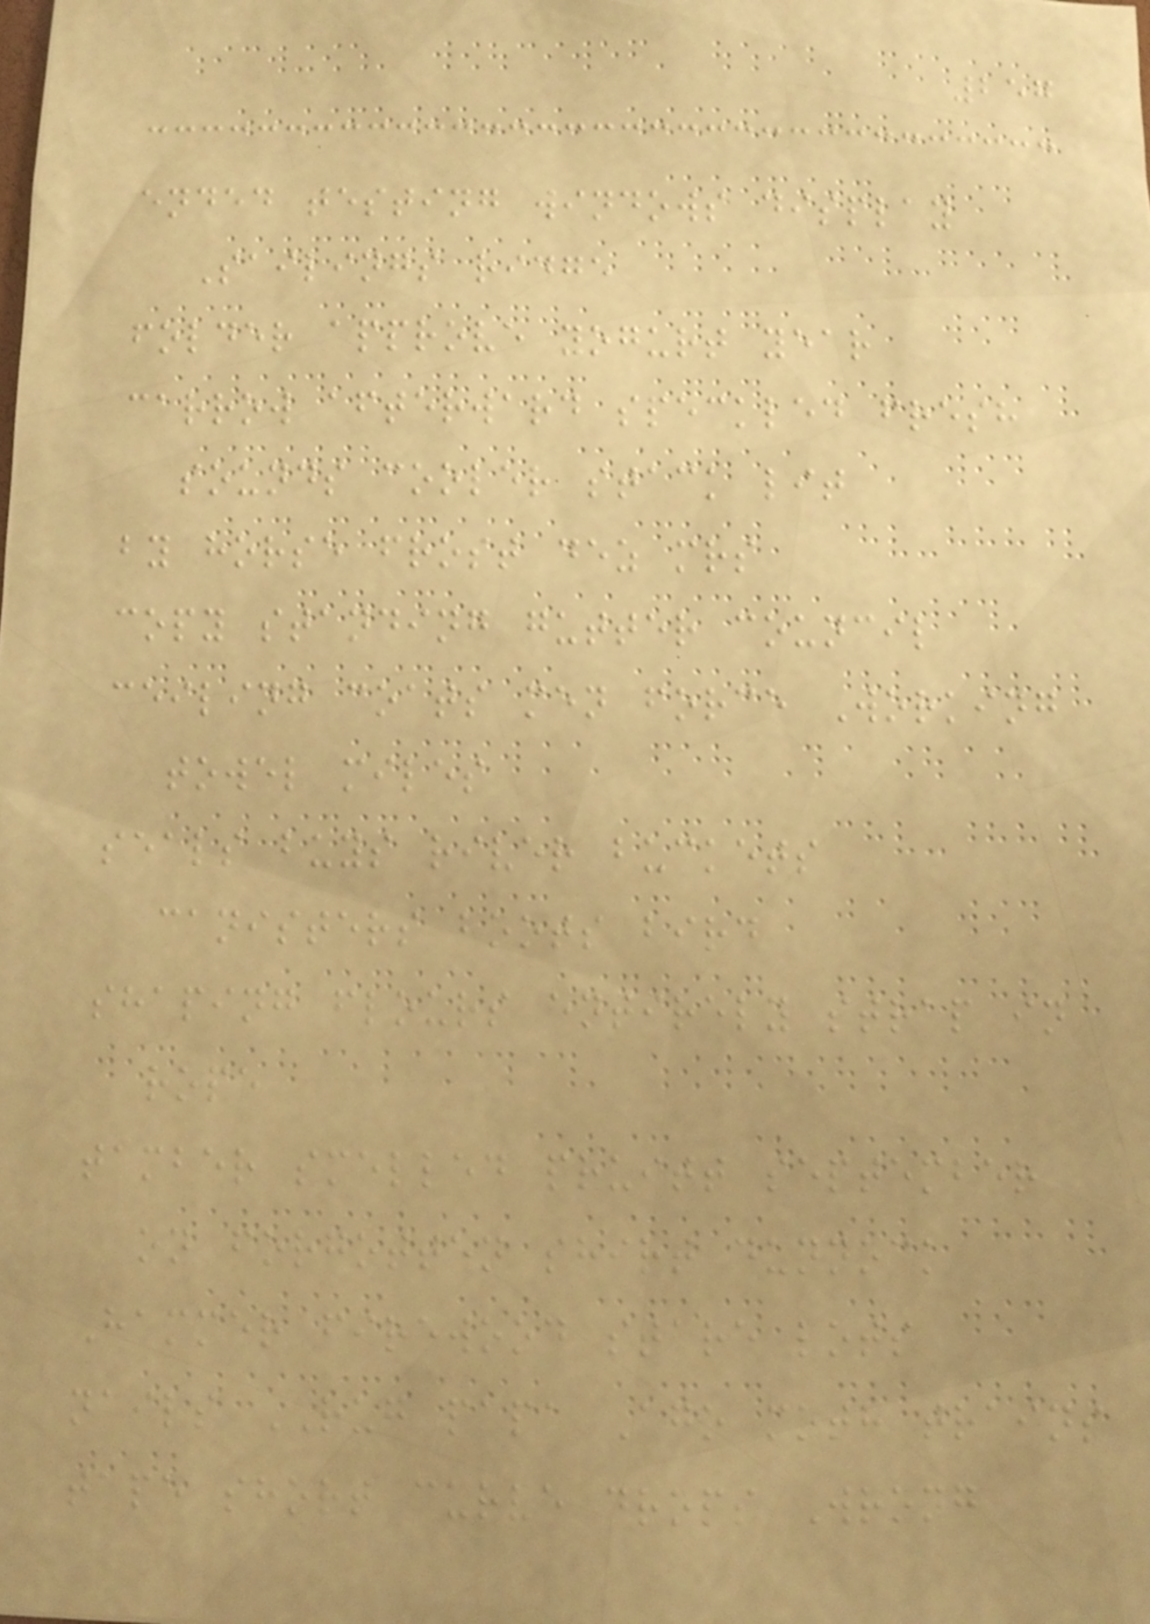257
ended testing windows display
Sailings ridge
folder approve yogurt year
carrow afterward speckled fresh
sounds cooler stack lit
by horse frost dez mrs
copy standing gutter council
ceiling coats men force Working
towel miles
seals buys river buckets
canisters boots bird
shaping flours entirely strap in
rope
tamber smelled pruitt september
on forgotten shirt dunnock
Hammer firewood stare lots
nails RUG papa Ago moth trains
tape short curve drops Wrong
